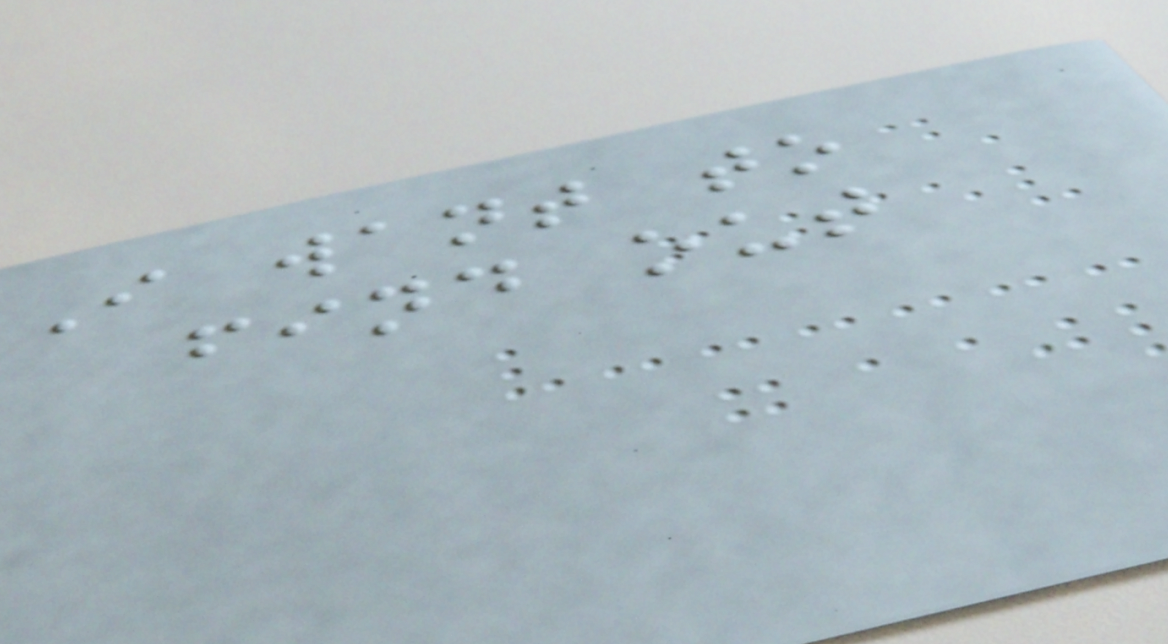I want to
find out
